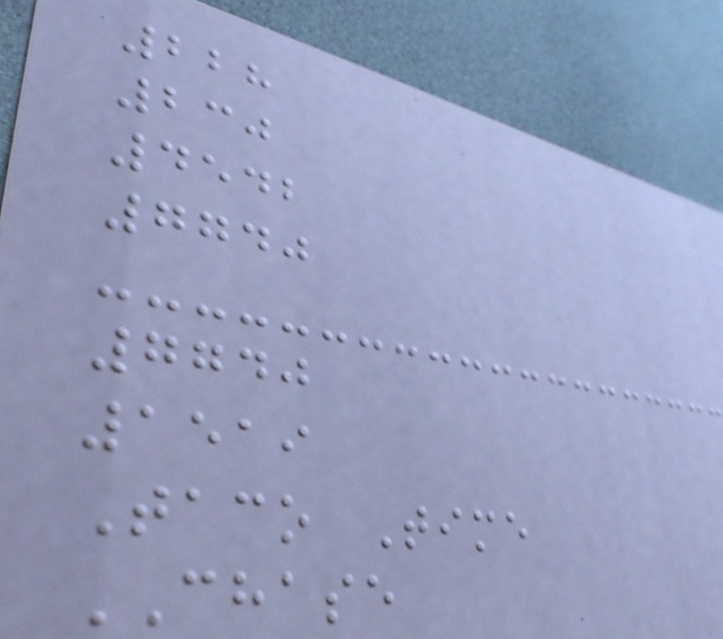228
230
4542
7740
7740
1519
Taco Time
CHASE
